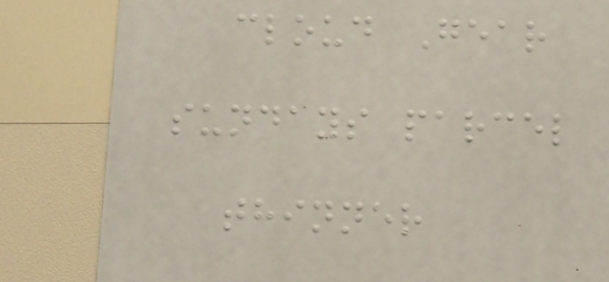cloud Gear
sundays parcel
thinner
